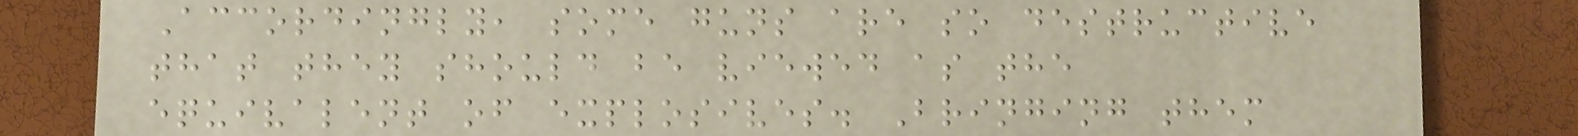Accordingly, some guns are so destructive
that they should be viewed as the
equivalent of explosives. Bringing them
